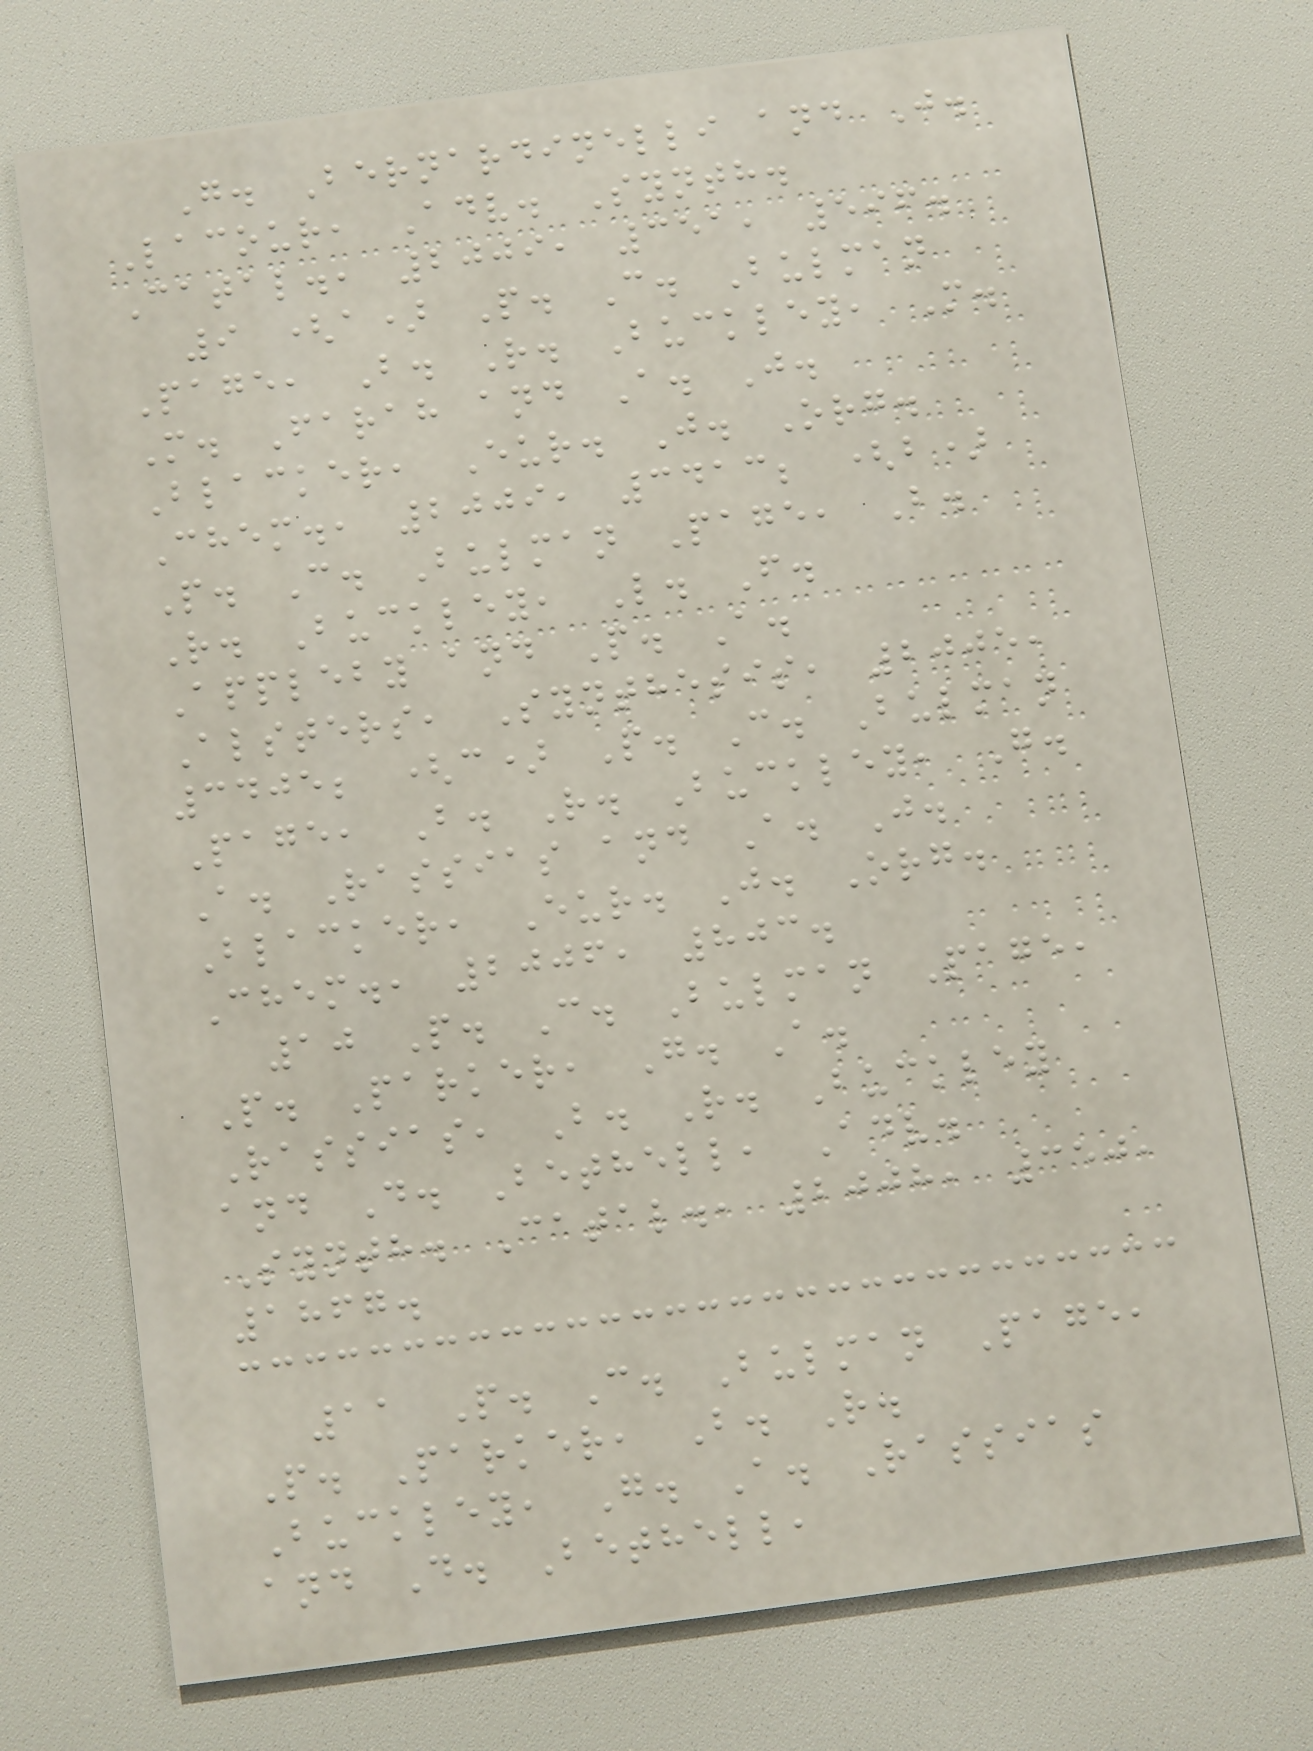G. Bernardinelli and J.
Lacour, Adv. Synth.
Catal., 2009, 351, 596.
9 (a) P. C. Bulman
Page, B. R. Buckley, M.
M. Farah and A. J.
Blacker, Eur. J. Org.
Chem., 2009, 3413; (b)
P. C. Bulman Page, B.
R. Buckley, L. F.
Appleby and P. A.
Alsters, Synthesis, 2005,
3405; (c) P. C. Bulman
Page, B. R. Buckley, G.
A. Rassias and A. J.
Blacker, Eur. J. Org.
Chem., 2006, 803.
10 P. C. Bulman Page,
P. Parker, G. A.
Rassias, B. R. Buckley
and D. Bethell, Adv.
Synth. Catal., 2008, 350,
1867.
11 P. C. Bulman Page,
P. Parker, B. R.
Buckley, G. A. Rassias
and D. Bethell,
